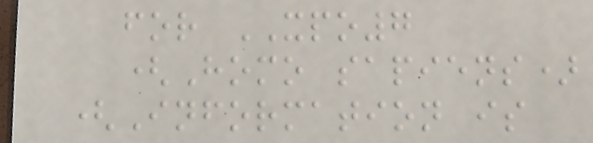for XPO7
(Homo sapiens)
(Information is
